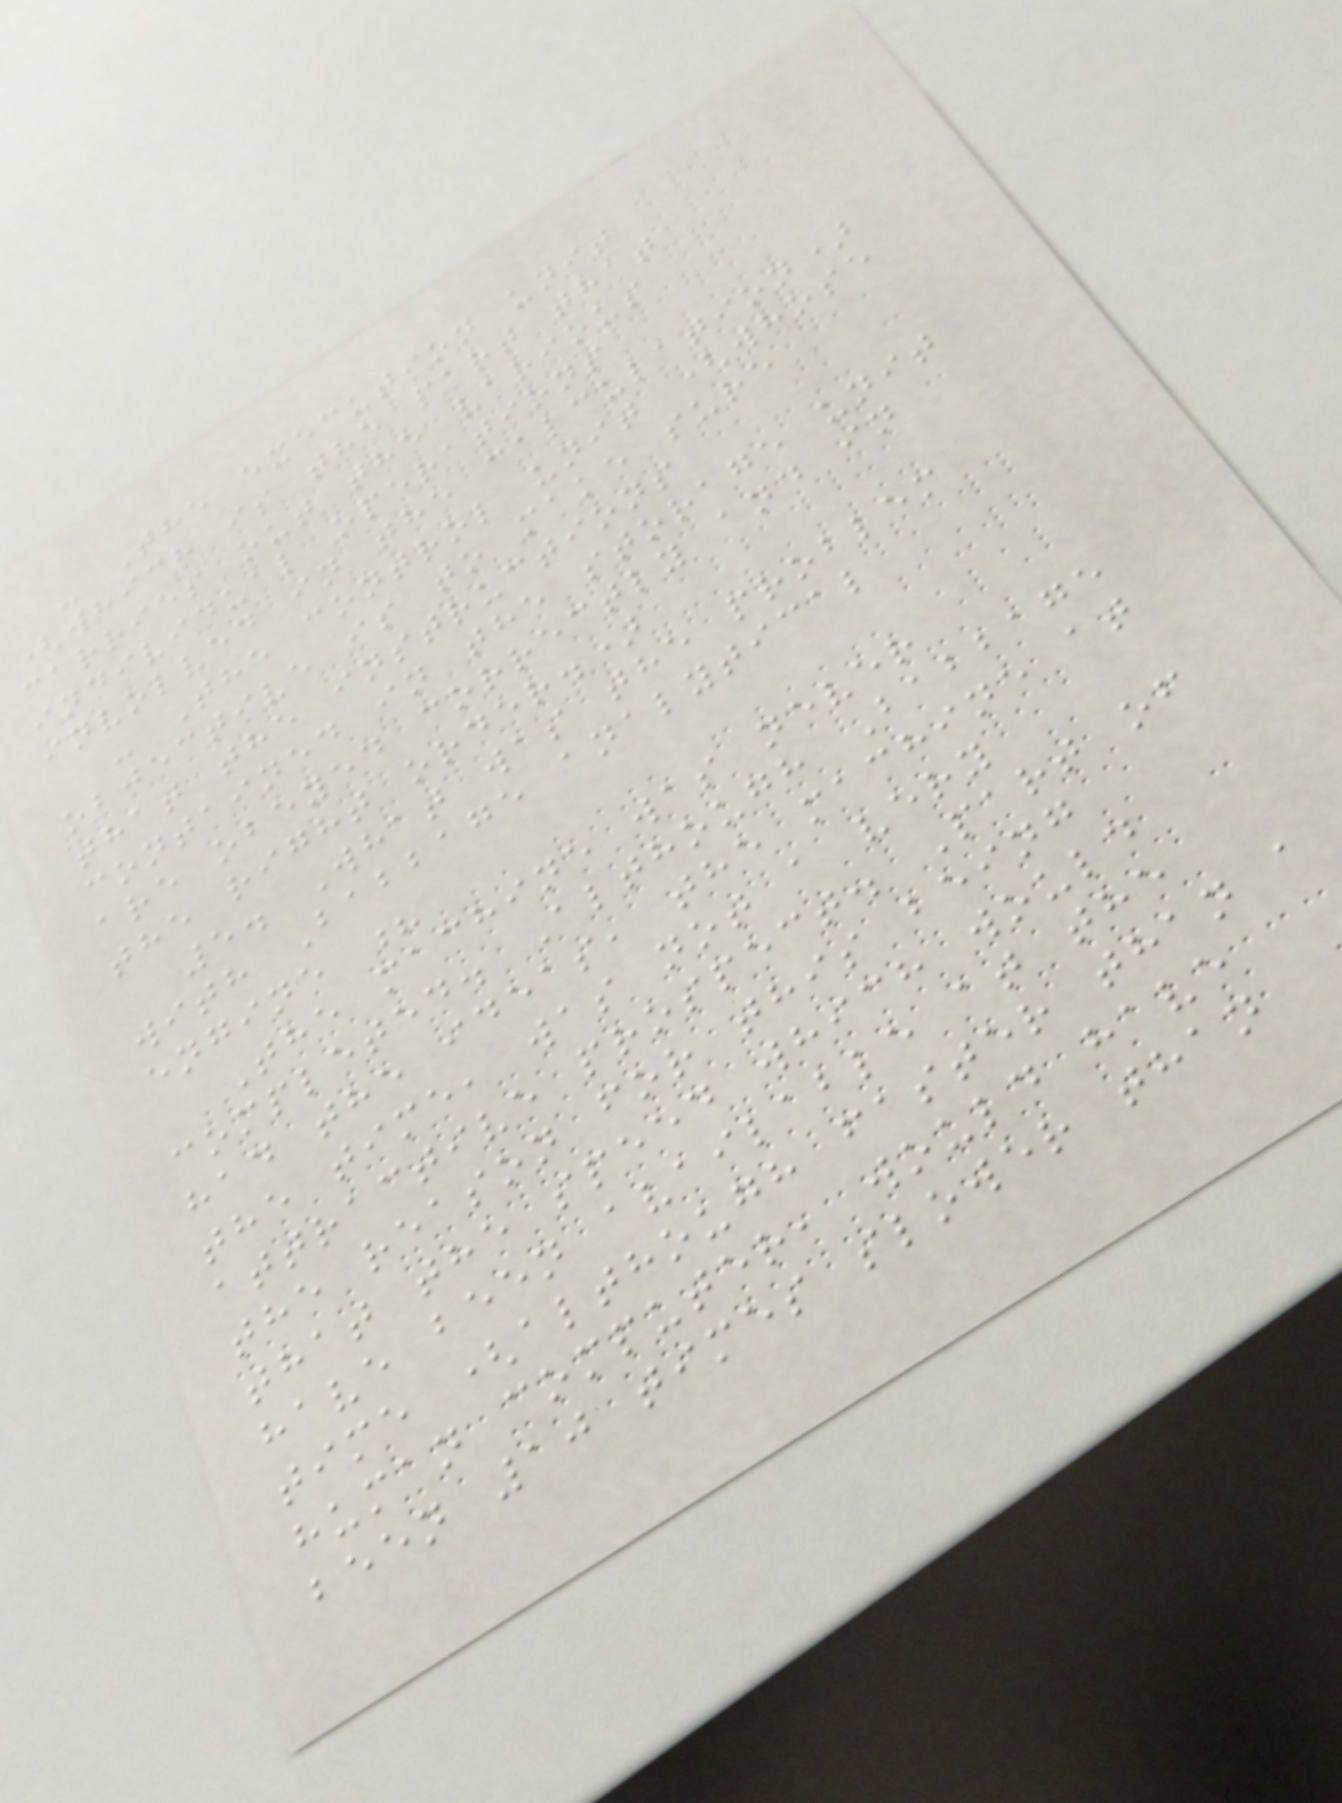- The execution unit
(which is the part that
carries out the various
individual operations
involved in the calculation)
- The control unit (whose
objective is to make sure
that the instructions
contained in the storage unit
are obeyed correctly and in
the right order.)
5. What was the problem
with Babbage analytical
engine ?
The machine was never
completed. Although Babbage
had the ideas, the machine at
the time, was not a very
attractive prospect. Part of
the reason for this being
that the speed which would
have been available at the
time (although faster than a
human computer, would have
been 10 times slower than
